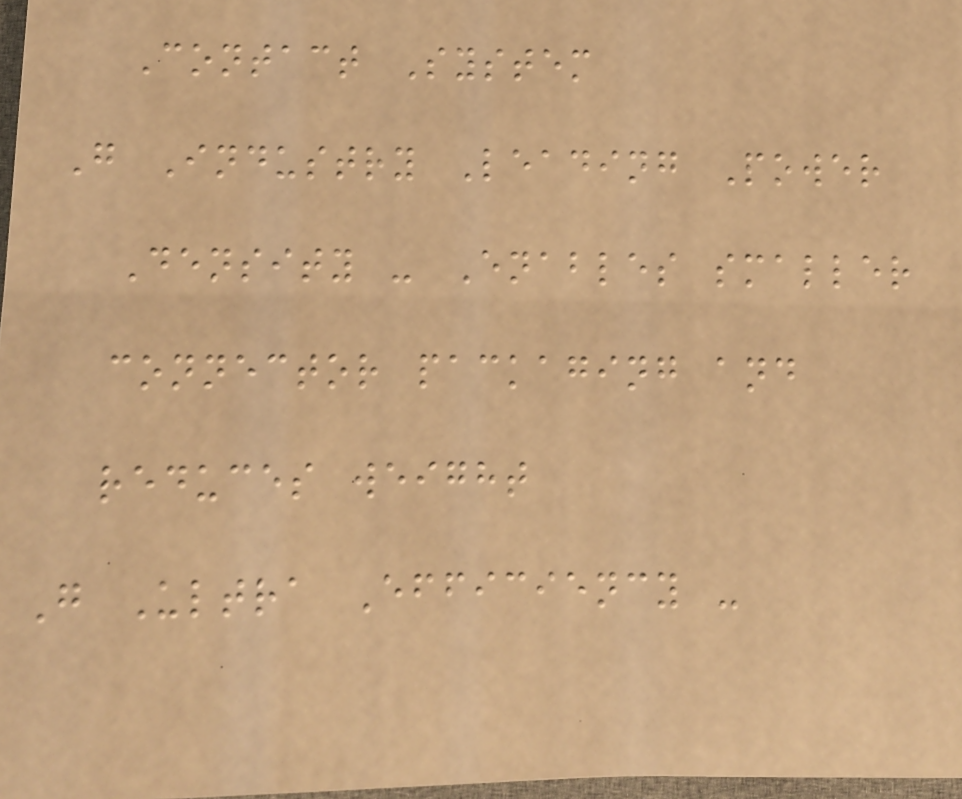Contact System
G Industry Leading Power
Density - Enables smaller
connector packaging and
reduces weight
G Ultra Efficiency -
